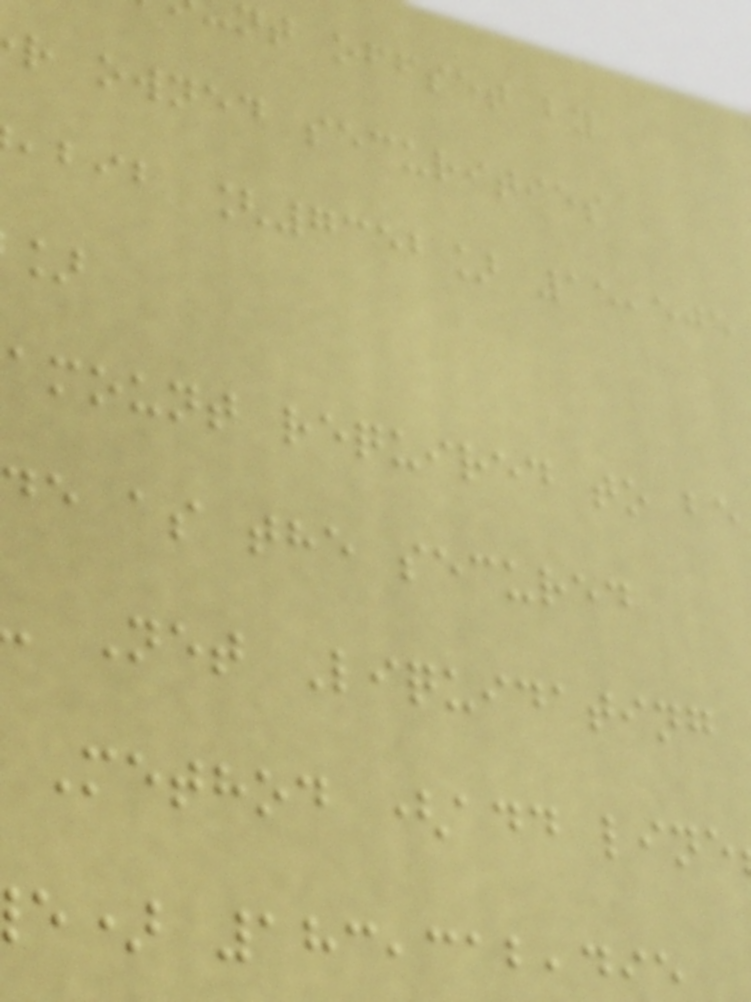nt offset by
r owned securities
,bib [7352] 15,505
amount required to be
de as the secured
Net Liquidating
Method (add line
e) 183,312,495
